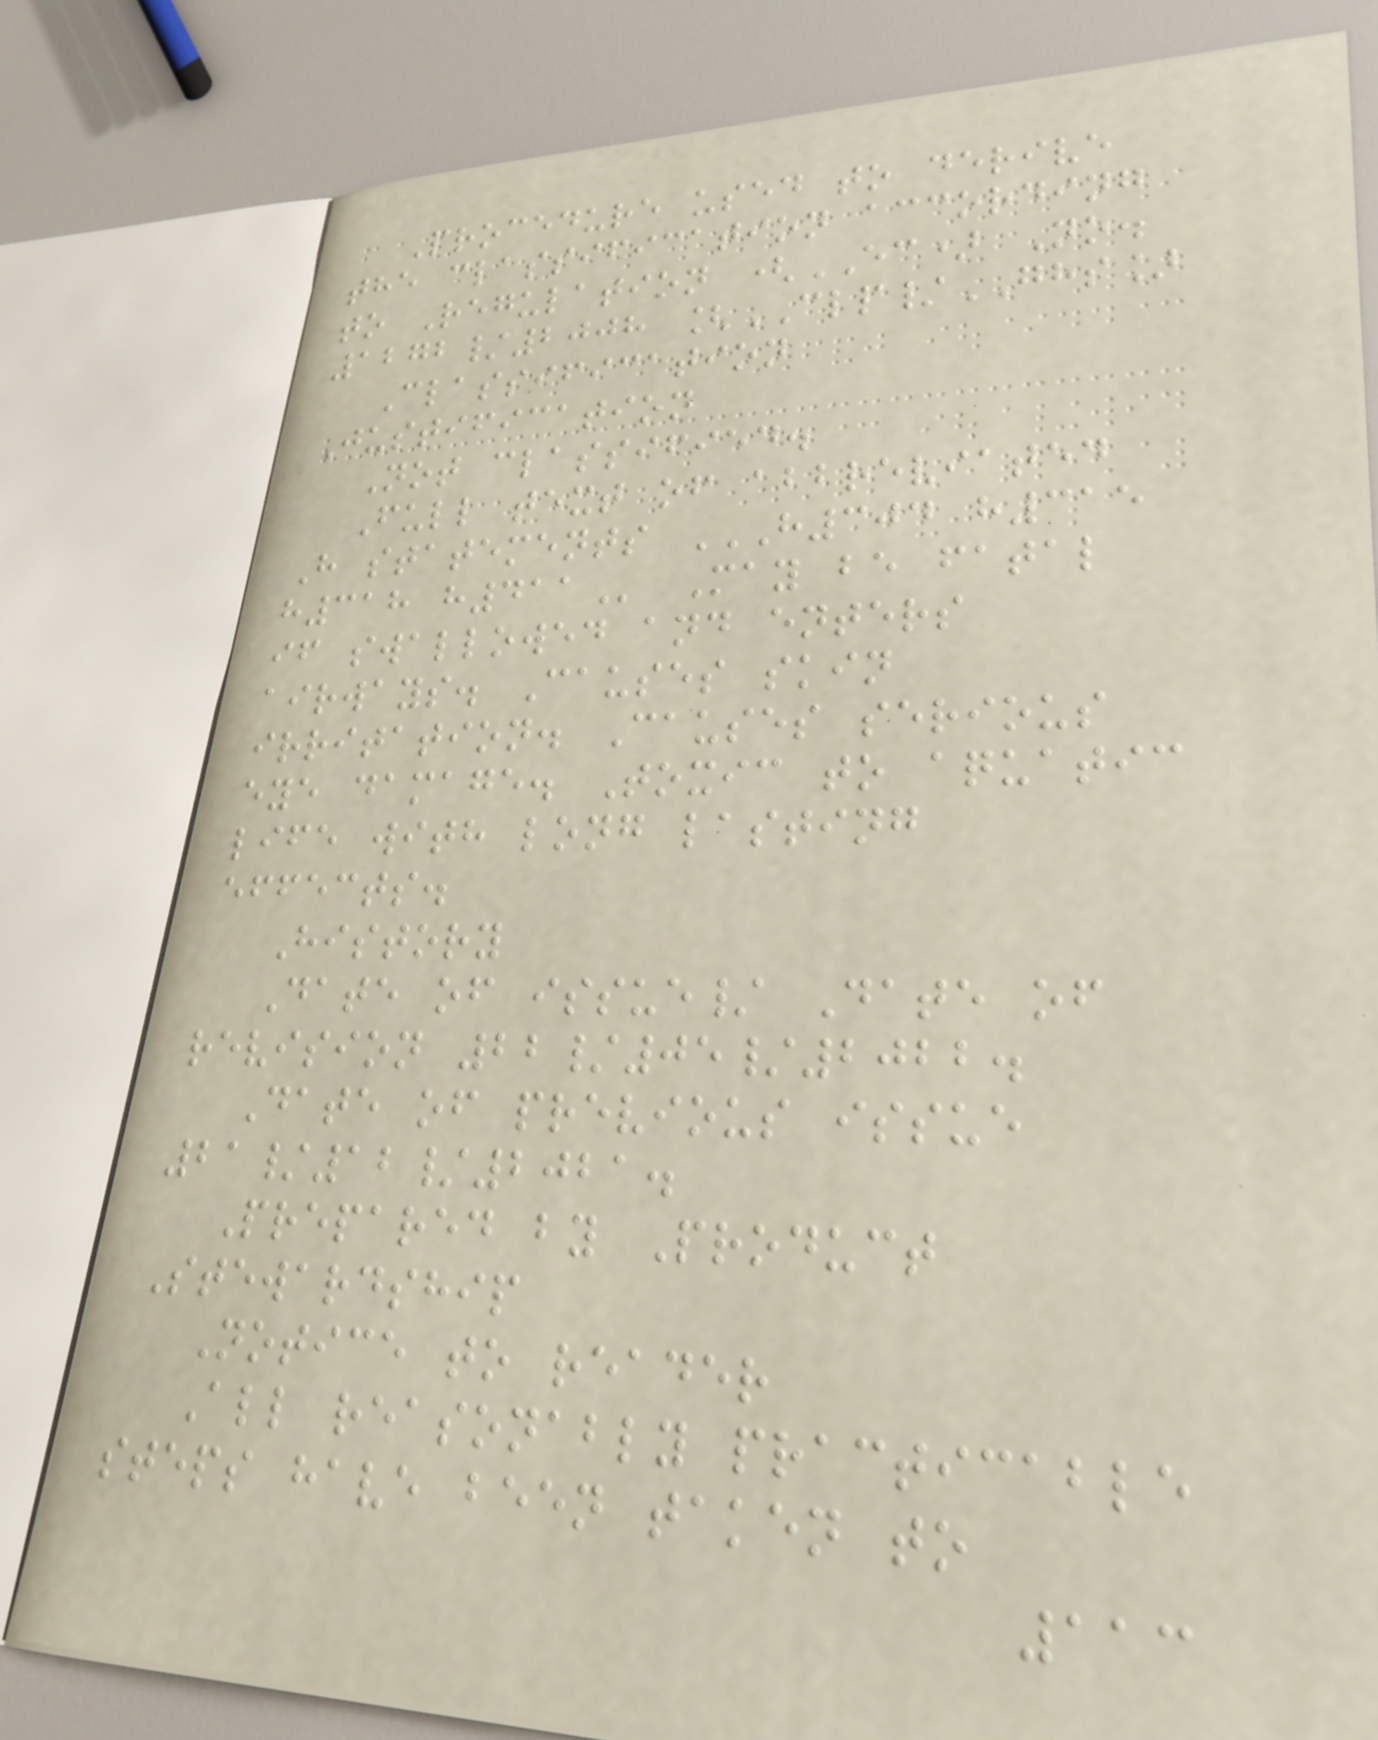Procedure used to derive
the classification according
to Regulation (EC) No.
1272/2008 [CLP/GHS]
Classification
Justification
Not classified.
Full text of abbreviated
H statements H304 H315
H318 H411 May be fatal
if swallowed and enters
airways. Causes skin
irritation. Causes serious
eye damage. Toxic to aquatic
life with long lasting
effects.
History
Date of issue/ Date of
revision 22/05/2022.
Date of previous issue
21/12/2021.
Prepared by Product
Stewardship
Notice to reader
All reasonably practicable
steps have been taken to
113
